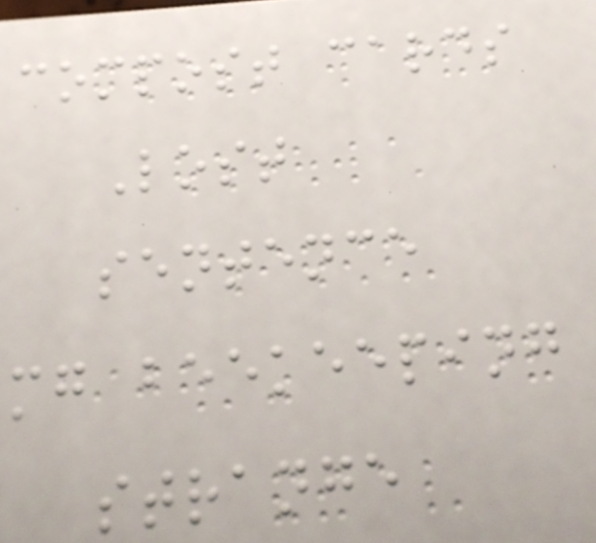compost cards
Lost
sentence
mg beekeeping
strange
